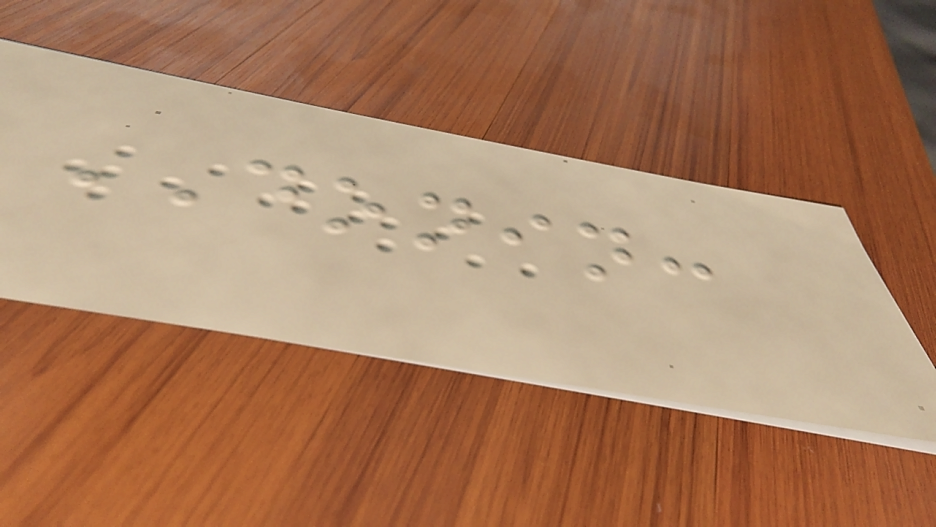DONIN:
